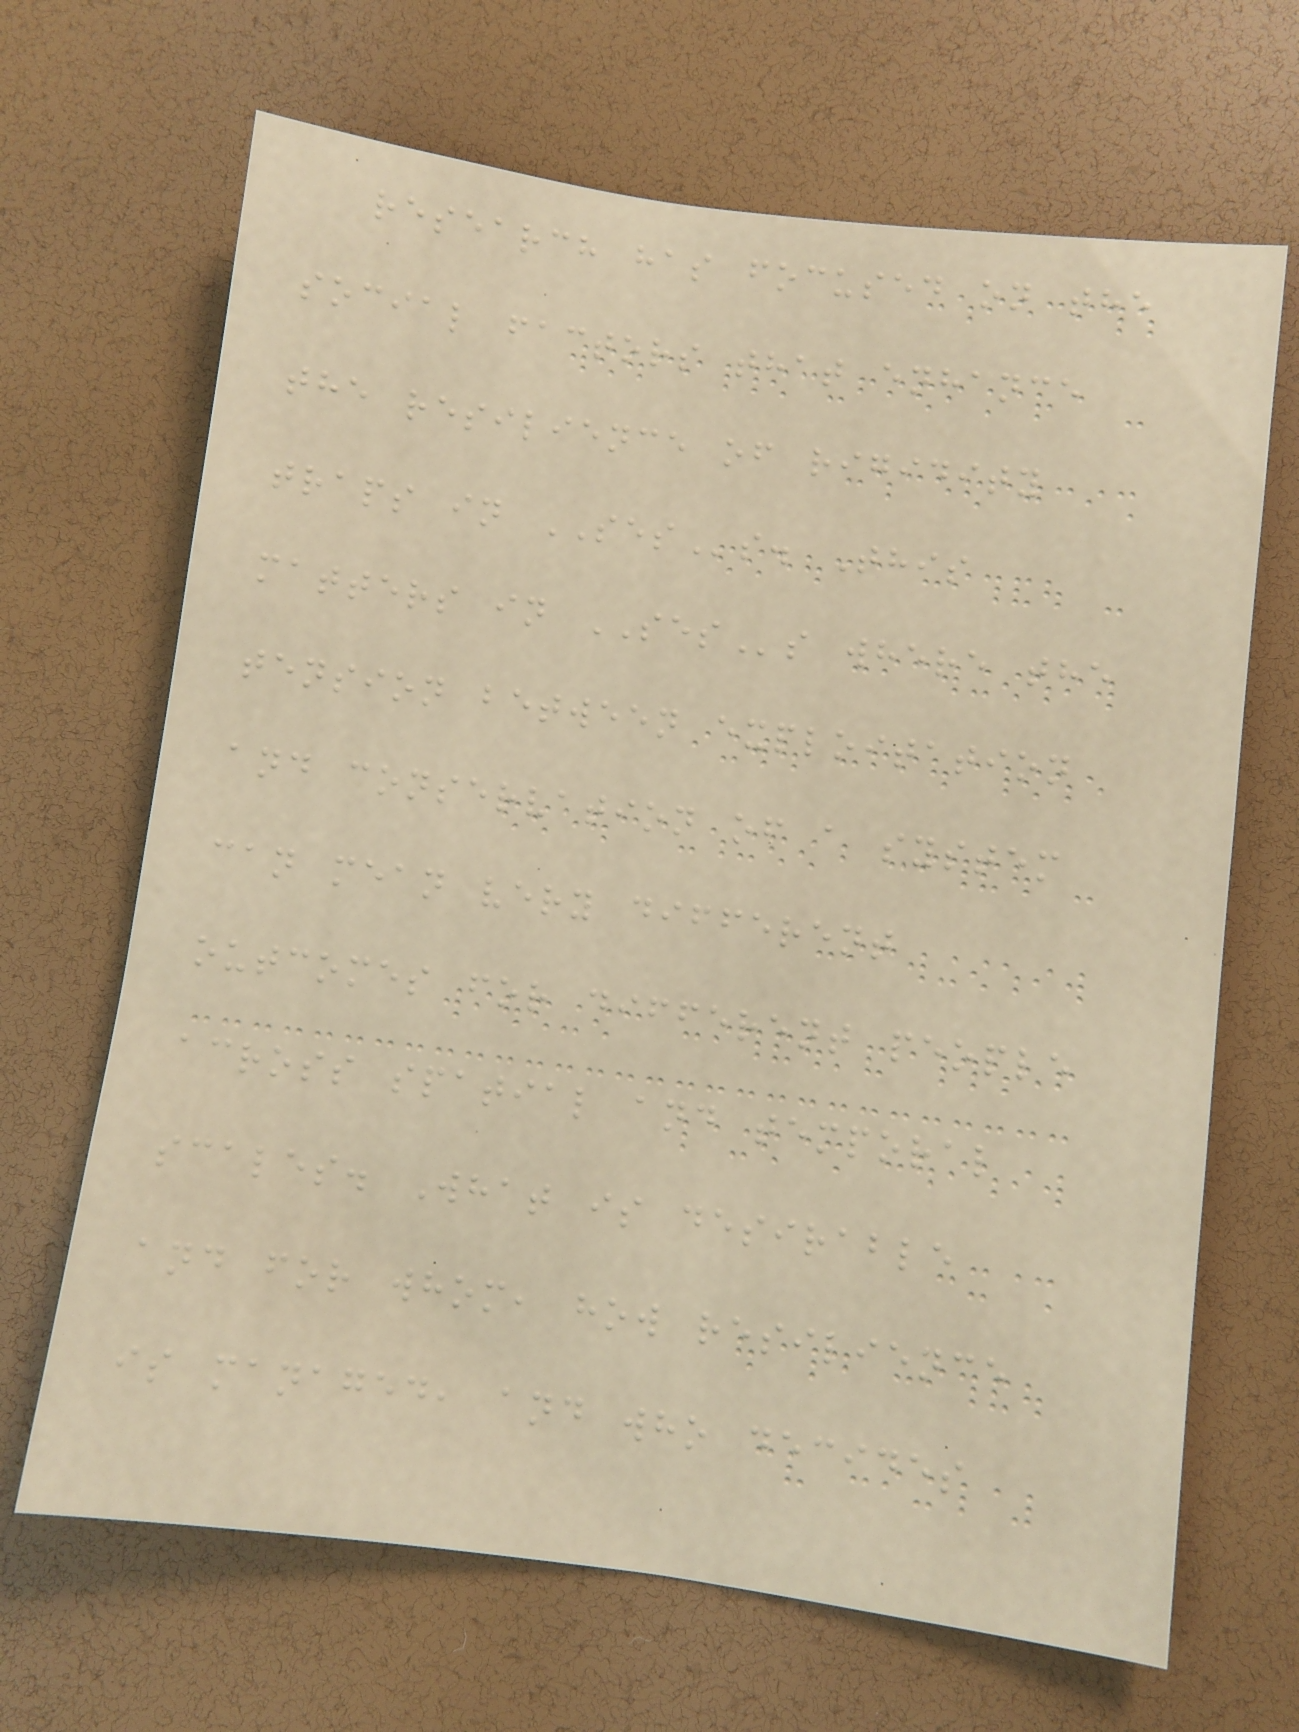research has focused on the
social factors that enhance
the resilience of rigidity
traps in SESs. This
matters in SESs where the
tension between exploitation
and conservation of a system
can mean very different
outcomes for different people
across spatial and temporal
scales. What is desirable
and for whom, how resilience
is managed, and who decides
